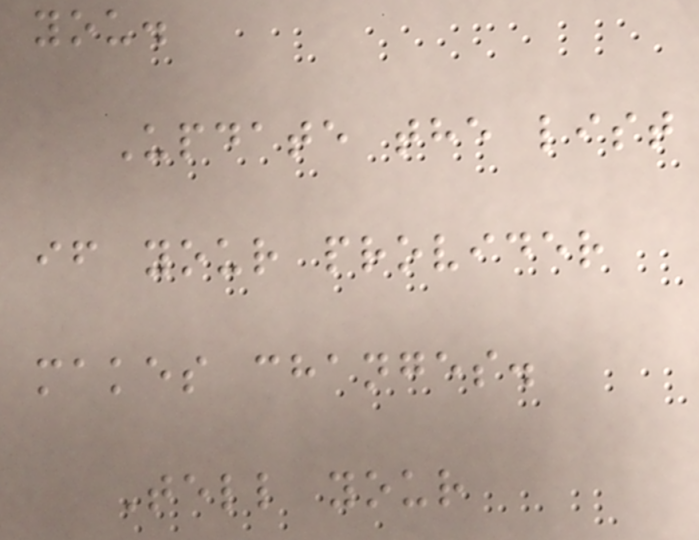you.
Update the list
if your provider
makes changes.
Tell your
